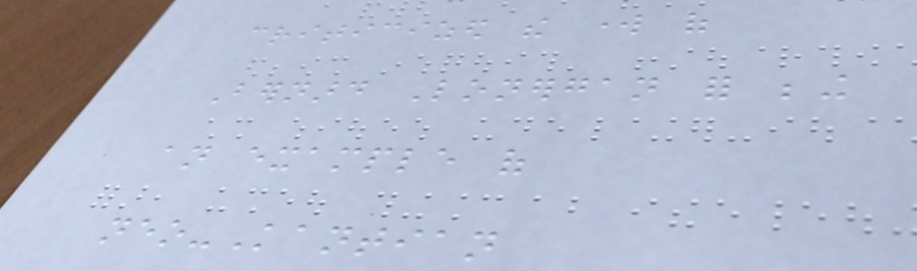criticized the work of
Bernard Lonergan for being
an example of
neo-Kantian
